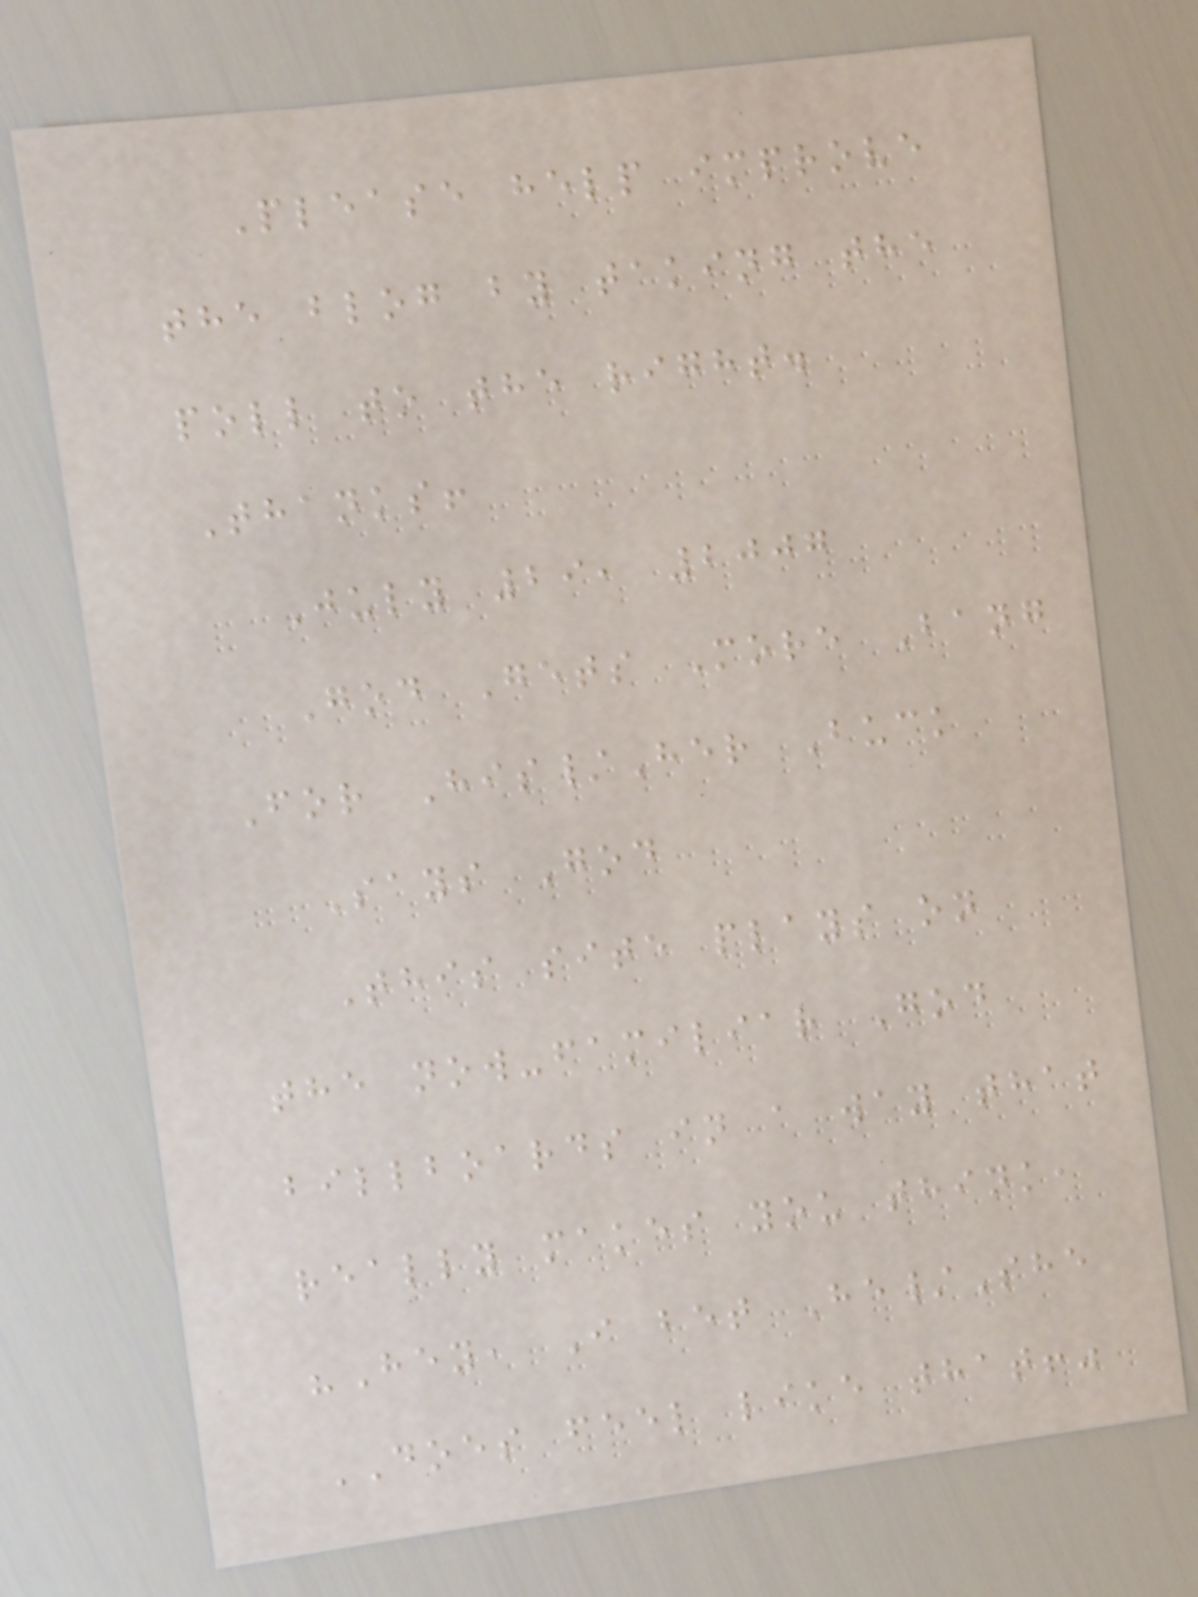Please help improve
the blog by taking the
poll to the right.
Thanks!
July 29, 2007
God Gets More Bang
For His/Her Buck
Says God
This site plays on
the now-familiar God
billboards in a way that
really makes you think,
"Hey, I bet He/She
DOES feel like that!"
